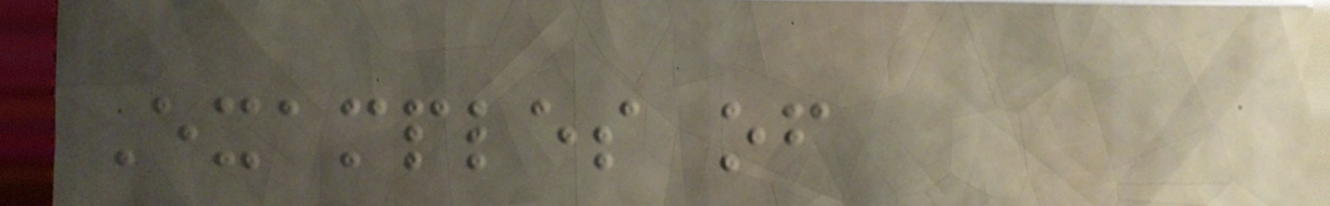Examples of
